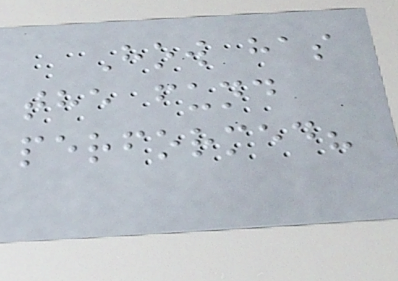How has
the fund
performed?
